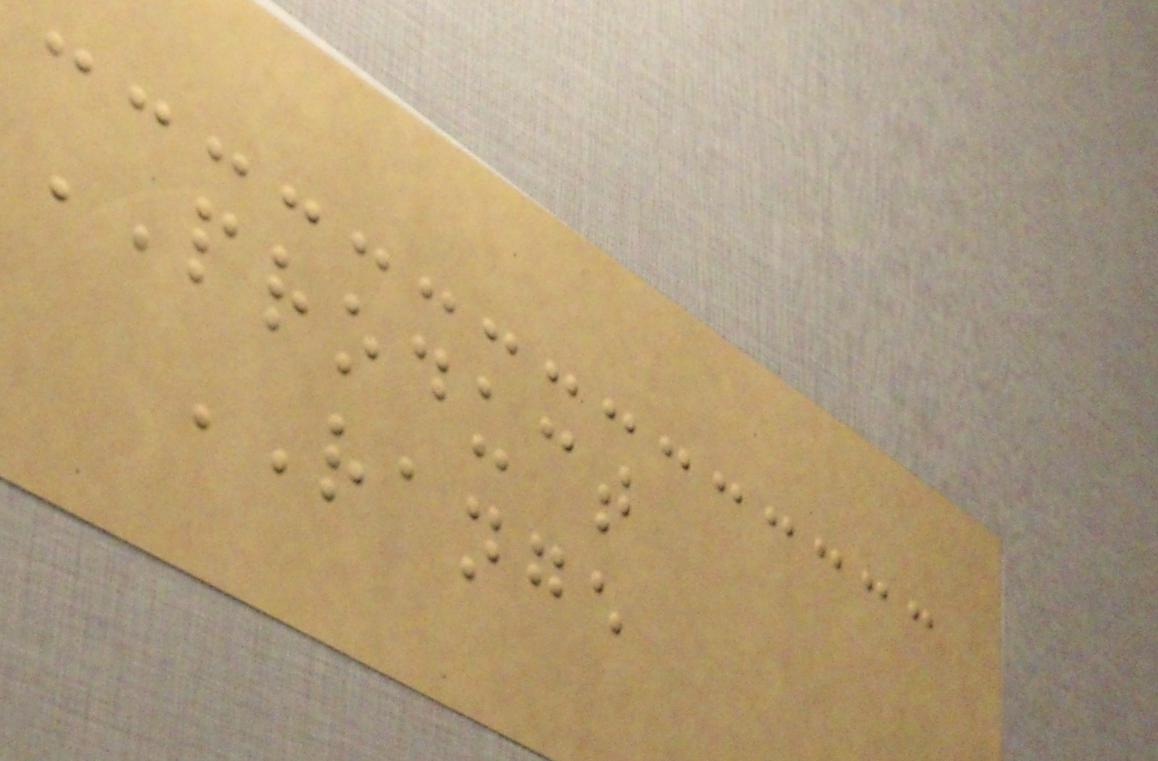PRODUCT
RANGE
